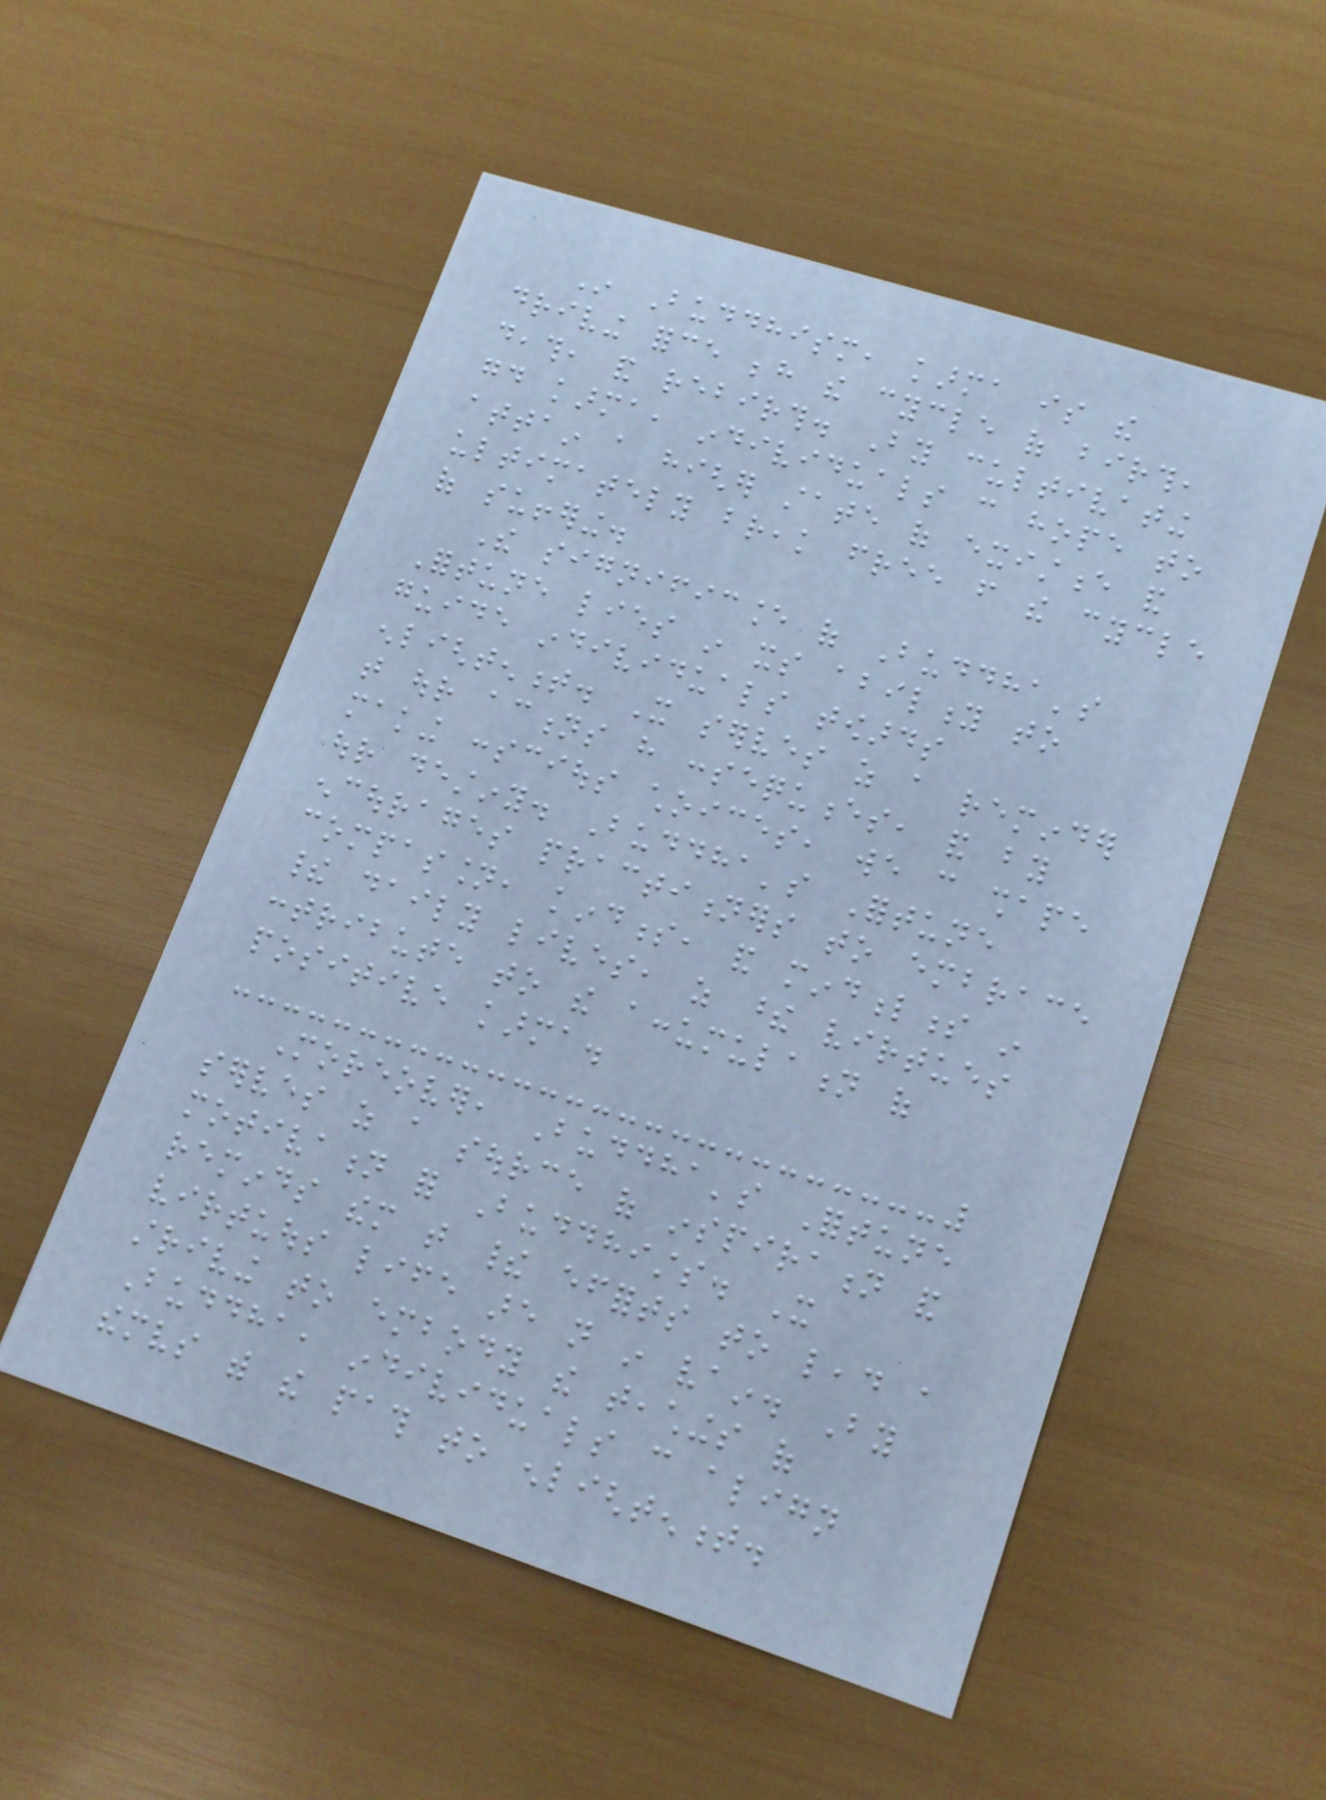In Buddhism, karma is the
driving force behind the cycle of birth,
death, and rebirth. By cultivating
good karma, individuals can hope to
attain a higher state of existence and
ultimately break free from the cycle
of suffering.
The significance of Buddha's
Fortune lies in its ability to
guide individuals towards
enlightenment. It serves as a reminder
that our actions have consequences, and by
making conscious choices, we can shape
our destiny. Buddha's Fortune
encourages practitioners to embrace
compassion, kindness, and mindfulness in
their daily lives, as these virtues
contribute to the accumulation of
positive karma.
Moreover, Buddha's Fortune
serves as a source of inspiration and
motivation for Buddhists. It
reminds them that their efforts to lead a
virtuous life are not in vain. By
striving to embody the teachings of
Buddha, individuals can align
themselves with the path to enlightenment.
